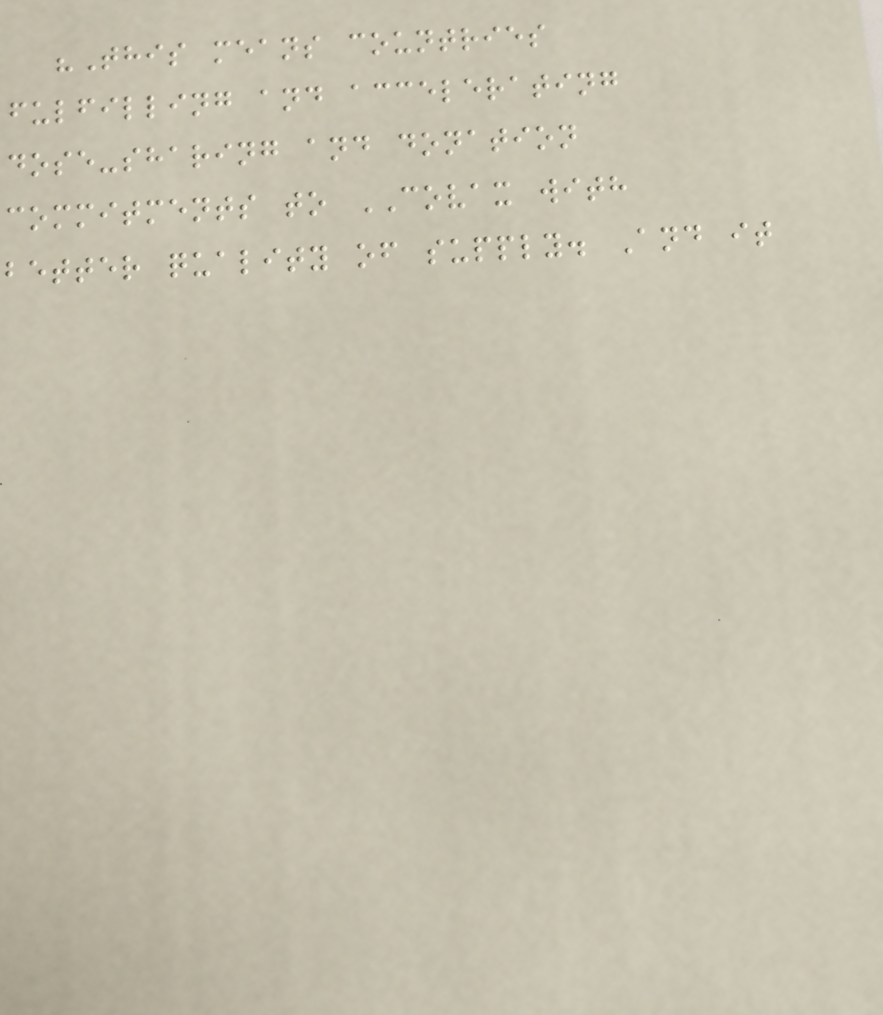"This means countries
fulfilling and accelerating
dose-sharing and donation
commitments to COVAX with
better quality of supply. And it
